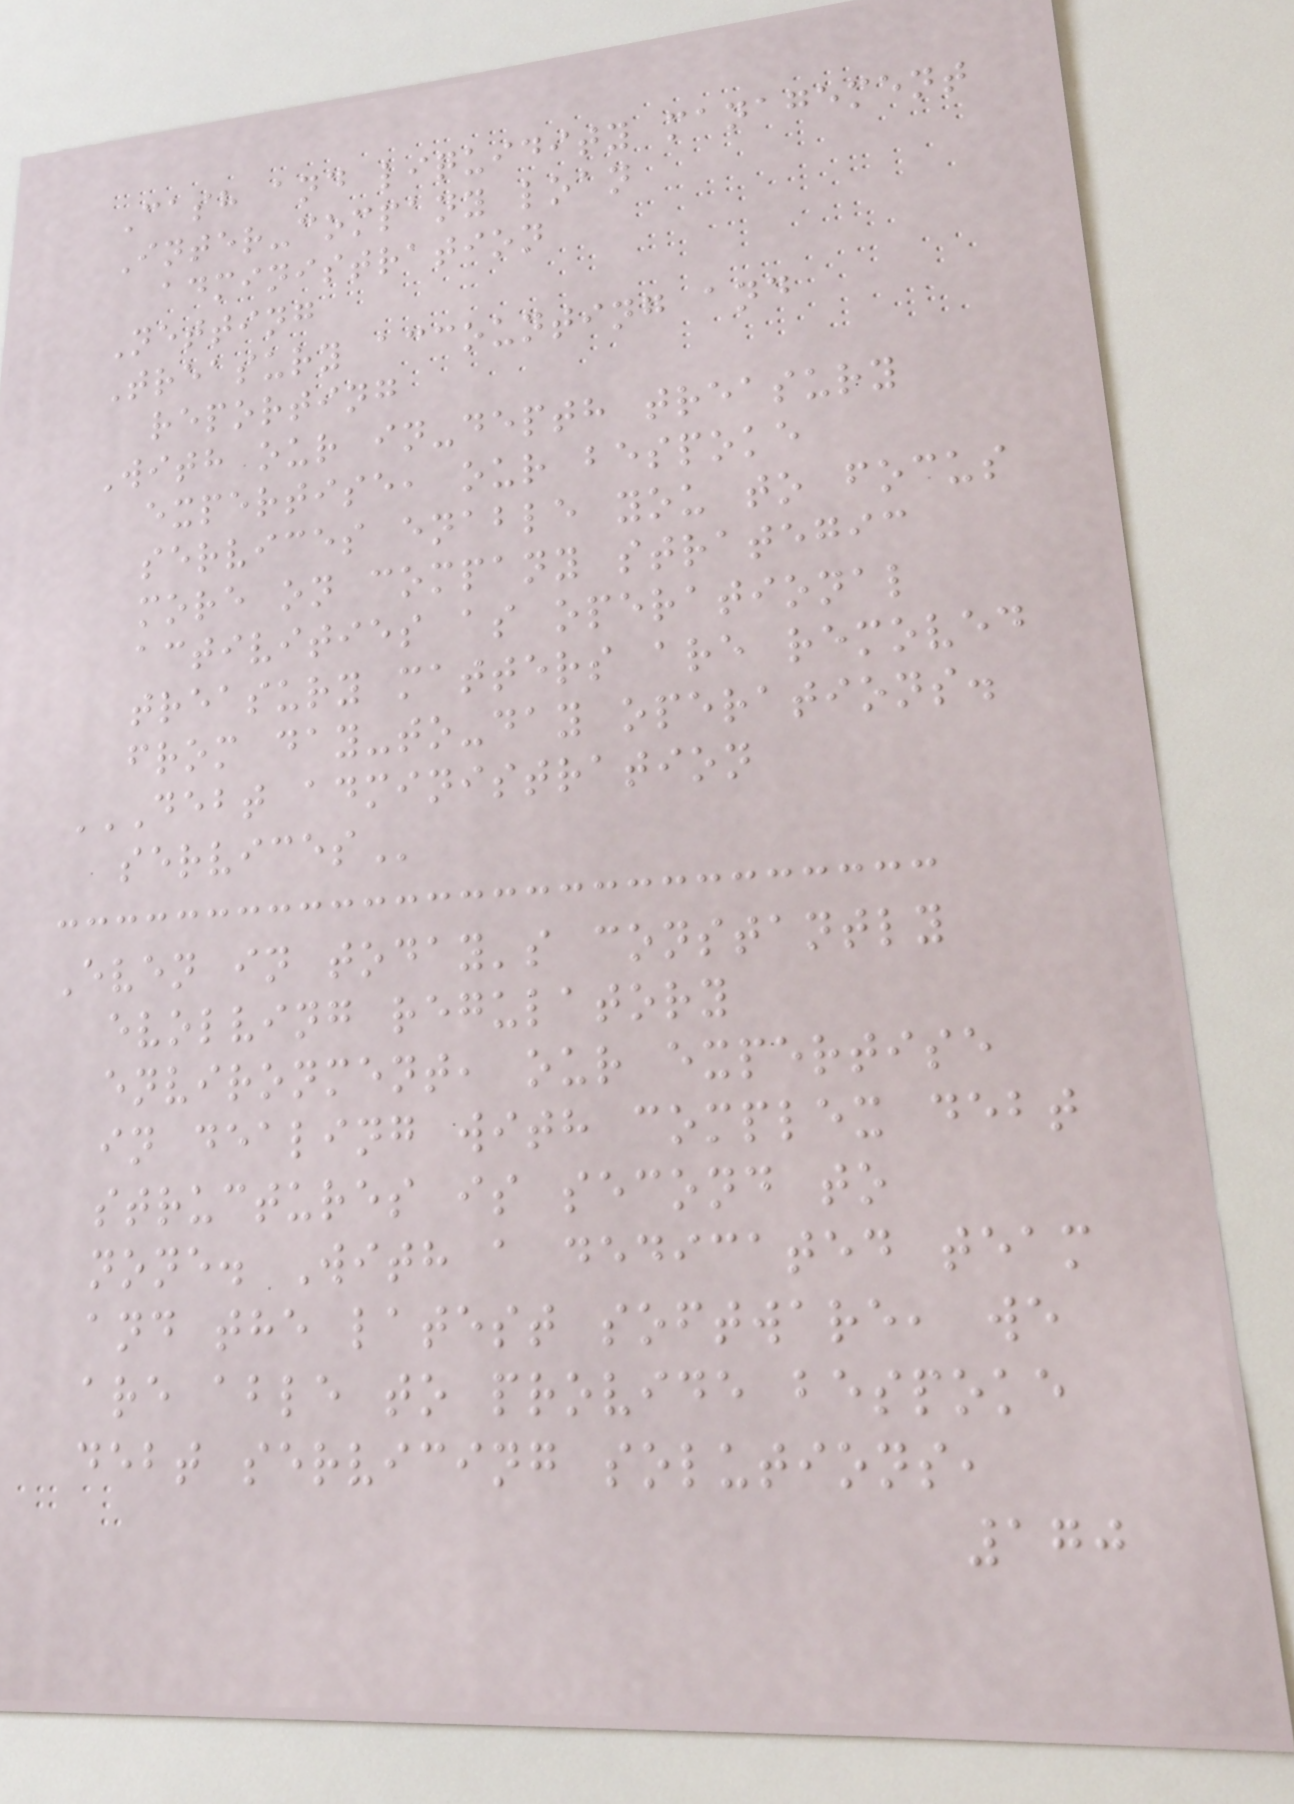Cash and liquidity management
Inter-company loan
administration
Netting
Treasury accounting and
reporting
With our in-depth treasury
expertise, our bespoke
services enable you to focus
more on company strategic
activities as operational
treasury matters are removed
from day-to-day operations.
DEBT ADMINISTRATION
SERVICES
Even in today's constantly
evolving regulatory
environment, our expertise
in dealing with complex debt
structures is second to
none. With a dedicated team
and the latest software, we
are able to provide bespoke
debt servicing solutions,
170
